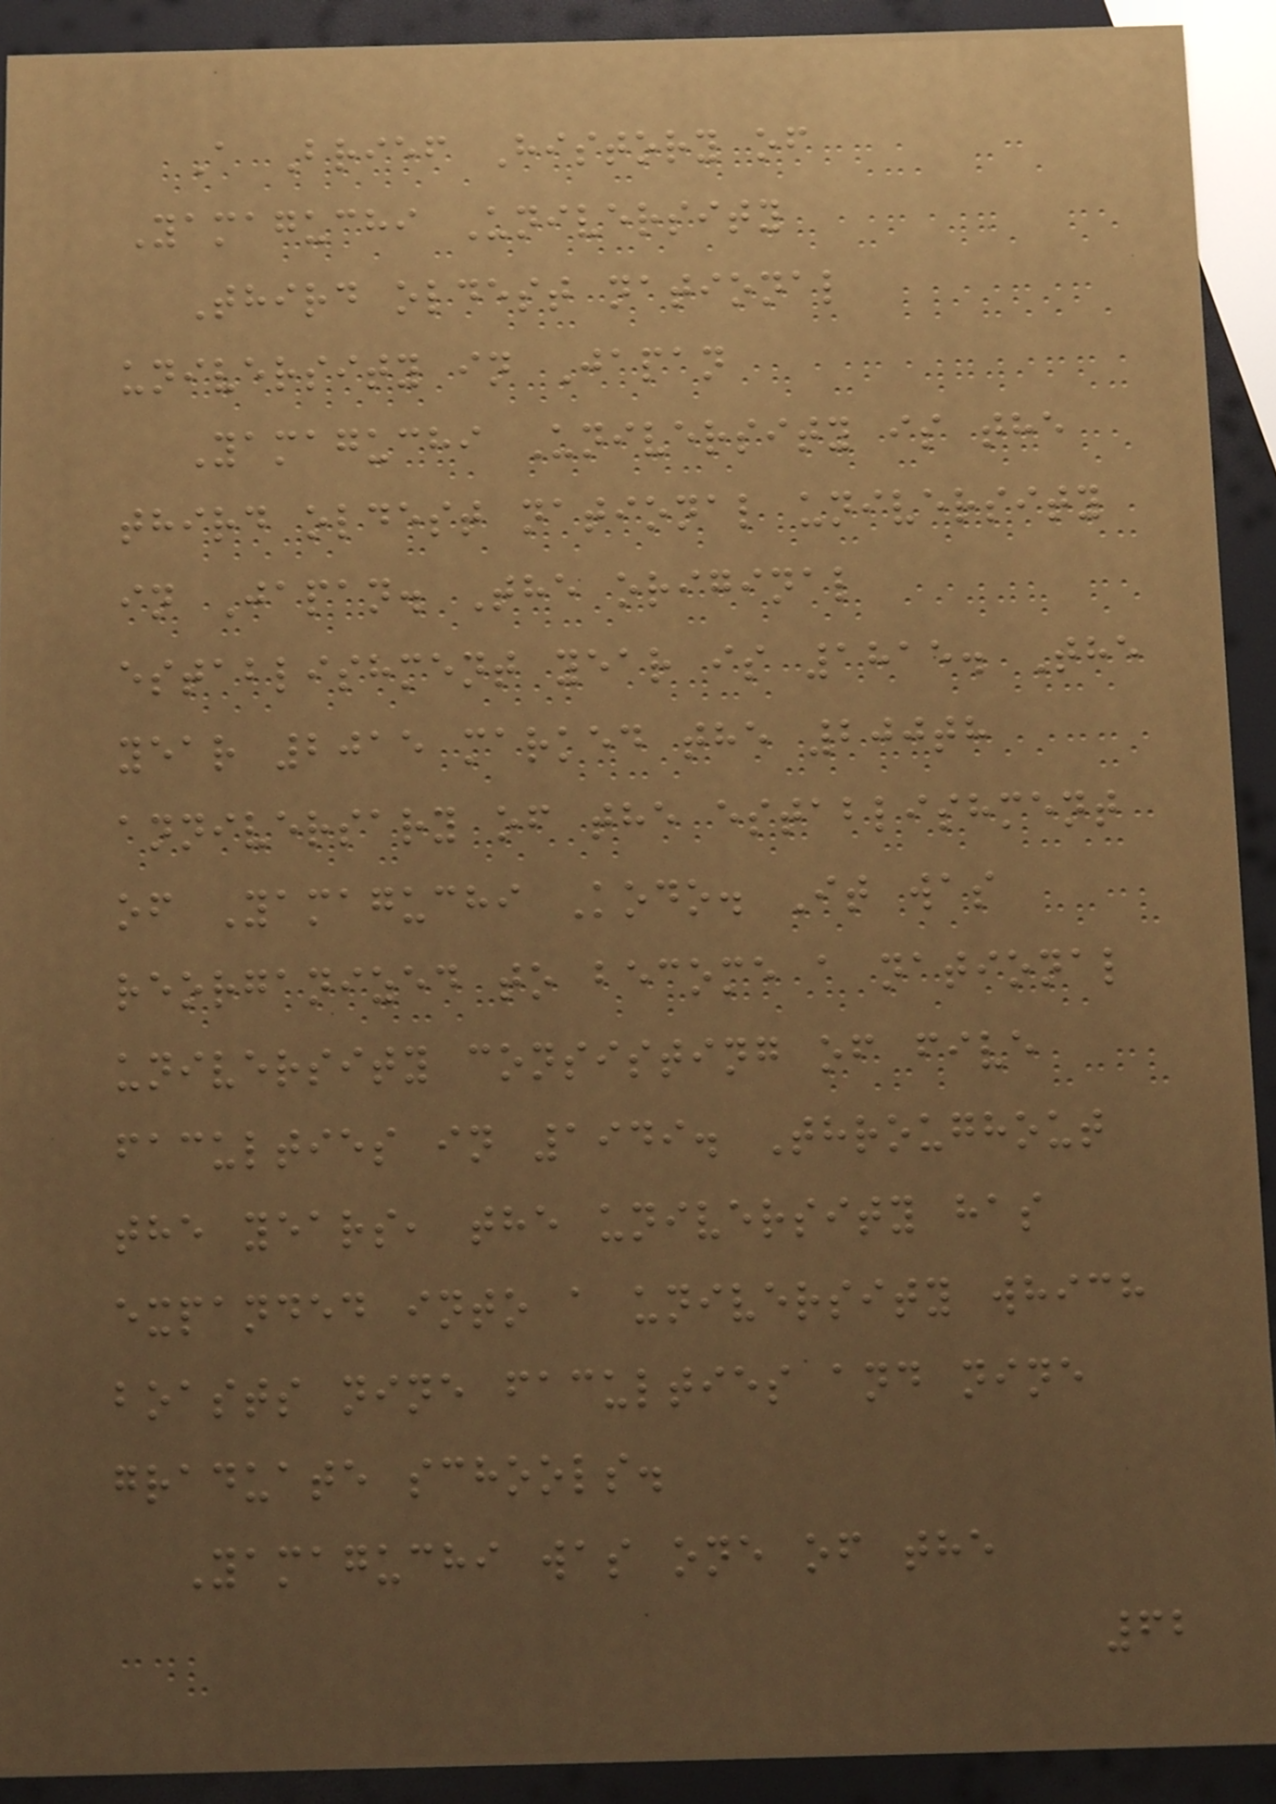A Brief History of
Yamaguchi University
Third oldest national
university in Japan
Yamaguchi University is the
third oldest national university
in Japan. The original
establishment year is 1815. The
year 2015 marked the 200th
anniversary of the establishment
of Yamaguchi Kodo. It was
reorganized to become a national
university consisting of five
faculties in 1949. Throughout
the years, the university has
expanded into a university which
boasts nine faculties and nine
graduate schools.
Yamaguchi was one of the
62
